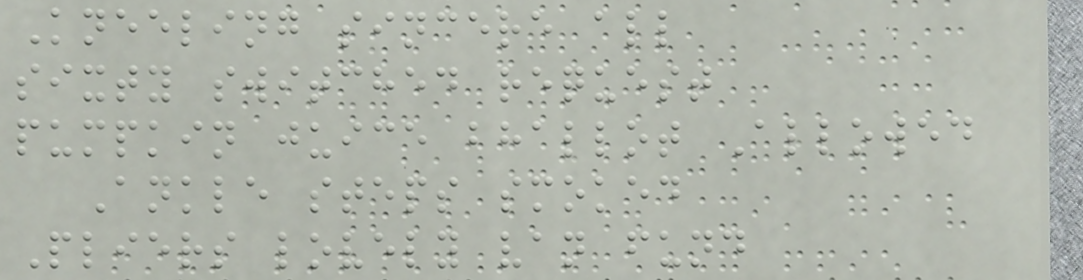Kneeling sincere all
sixty switched request
pumpkin juice bhallot Allowed
Ankle steps smoked
Pliers lovely van fund
